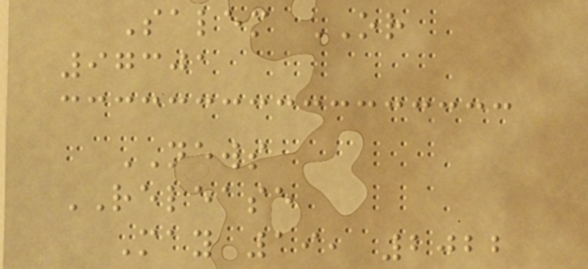Salem OR
97301
NEWS
RELEASE
May 19, 2022
